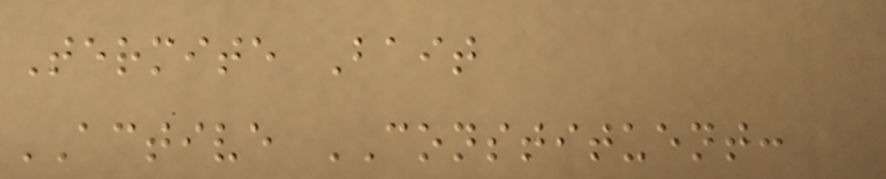Termite Bait
ACTIVE CONSTITUENT:
